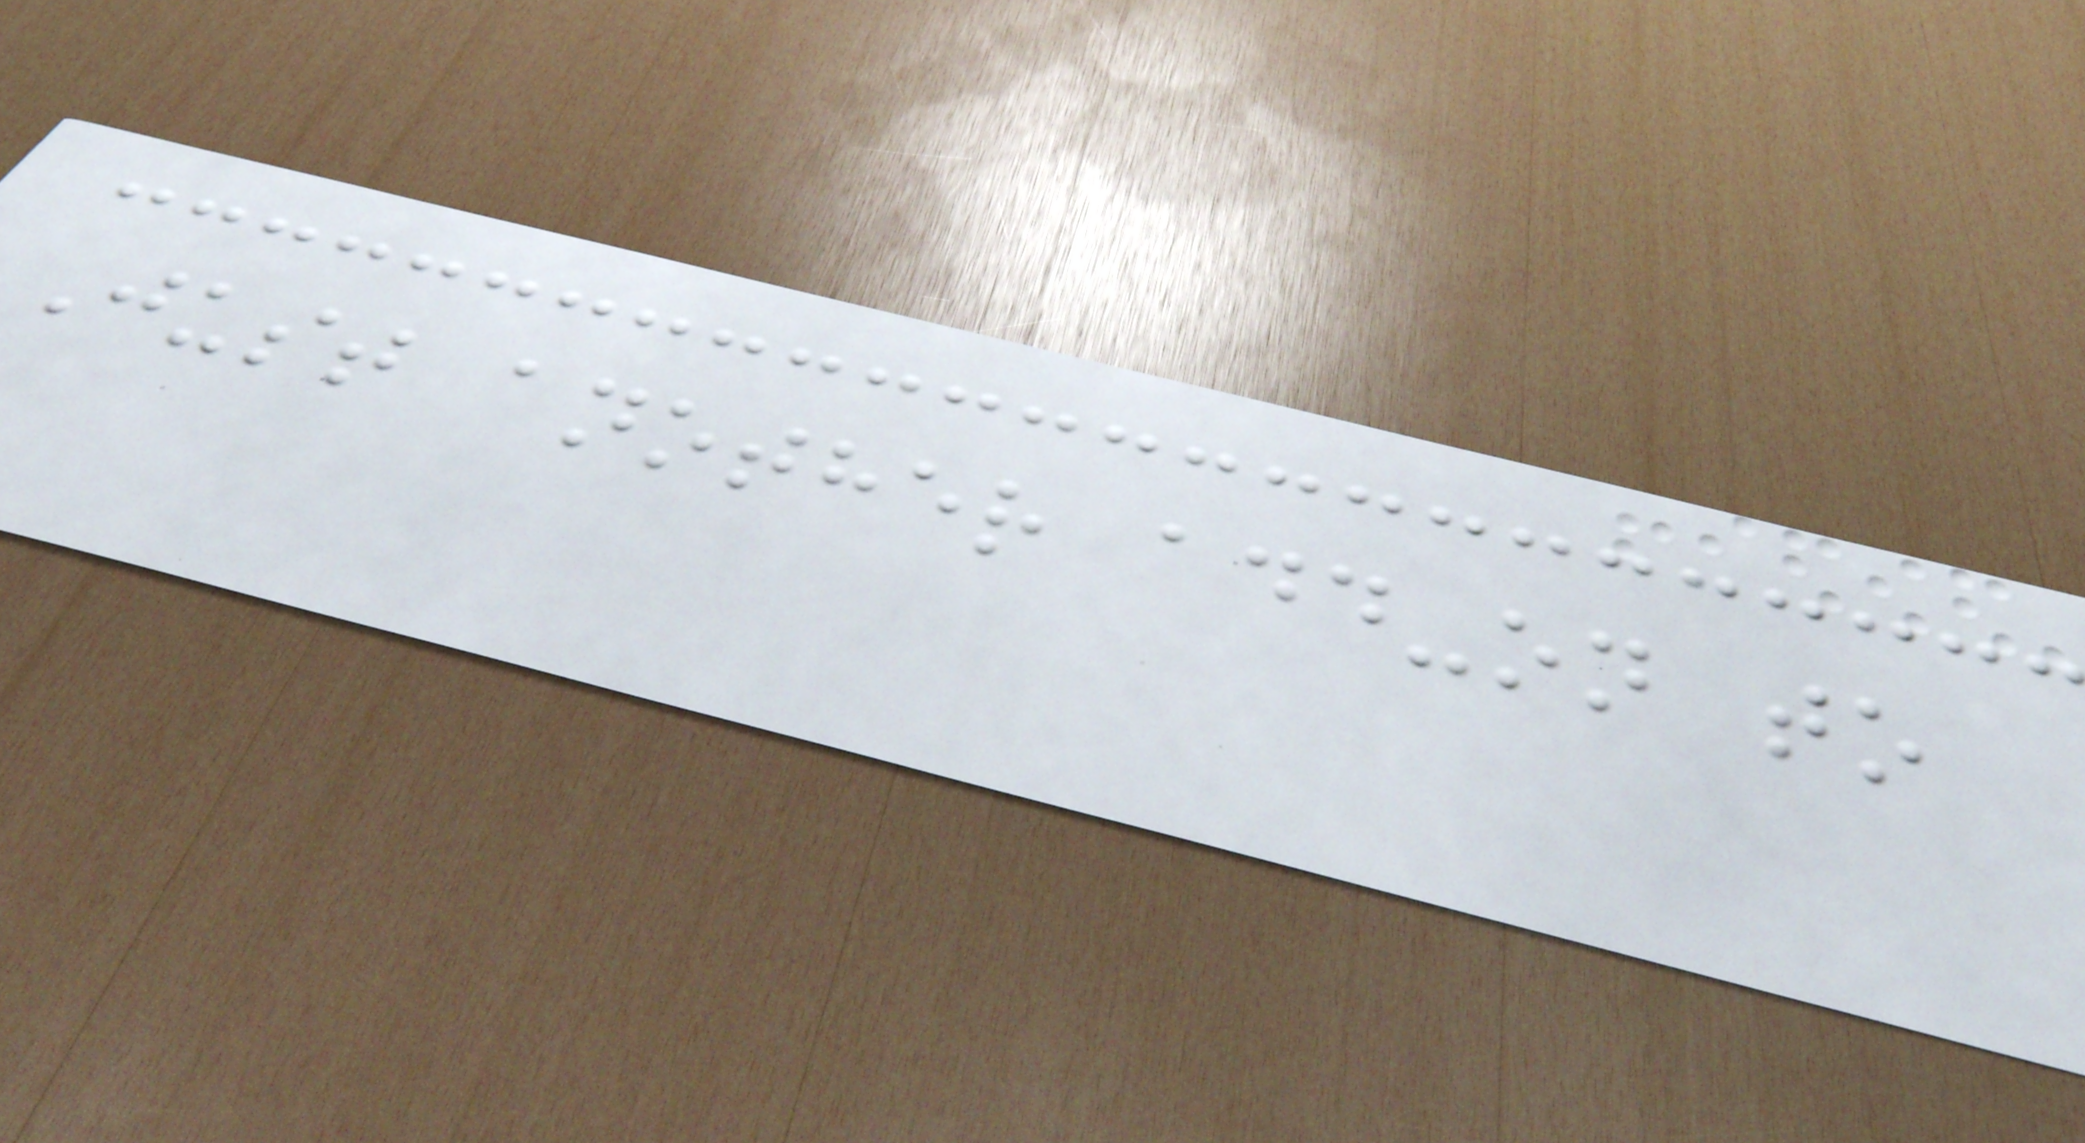Just another add-on to
